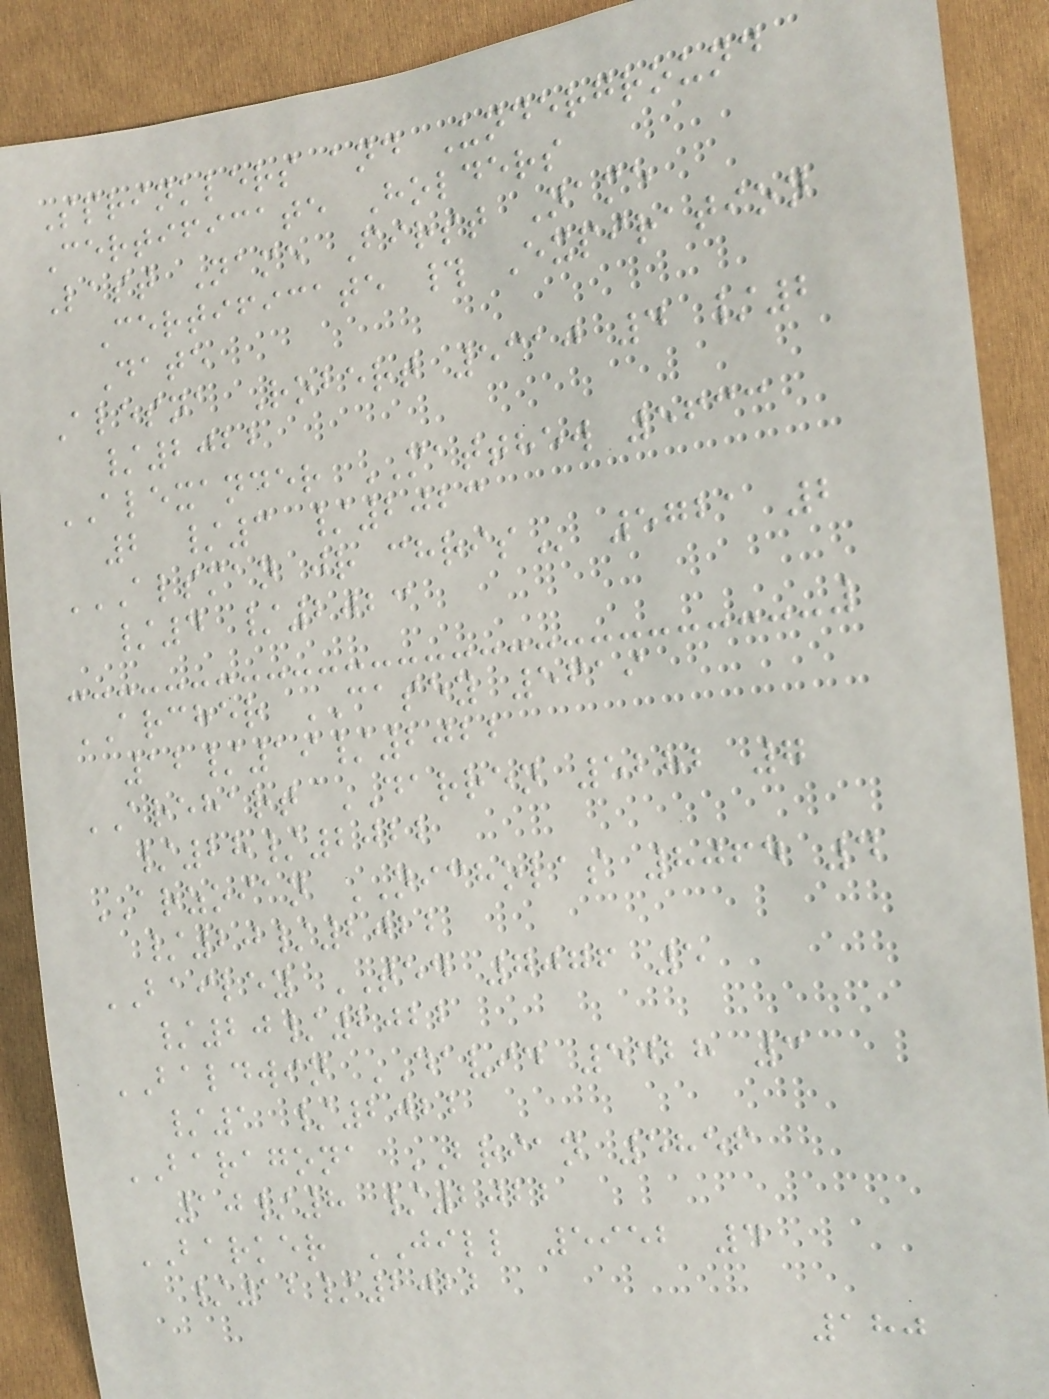Sprinklers and Underground
Certificate Holders
Last Name First Name
Certificate # Expiration
Date
Alesna Robert 5310 4 /2
/2022
ALEXANDER MATTHEW 5633
2 /3 /2023
ALSMAN JR CHRIS 5721 2
/4 /2023
ARCHER CASEY 5619
12/19/2022
AREHART DARREN 5282 7
/28/2022
ARZOIAN NICHOLAS 8064 4
/20/2022
BAILEY TED 7076 5
/20/2022
BALDWIN DAVID 5428 3
/1 /2022
BARAGONA BRIAN 5856
10/8 /2022
BARKER JILL 5952 4
/12/2022
180
